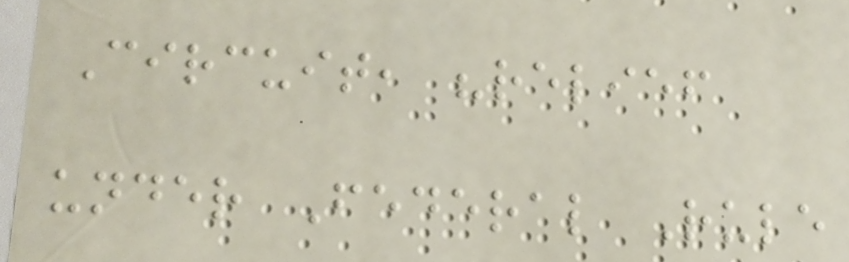Circuit, "relief
under Federal Rule
